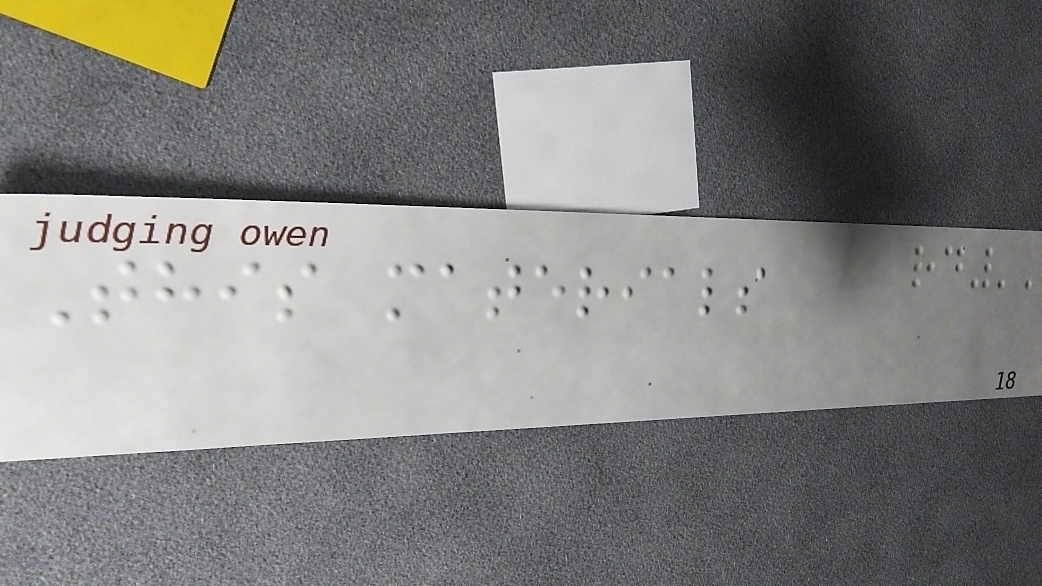This materials
